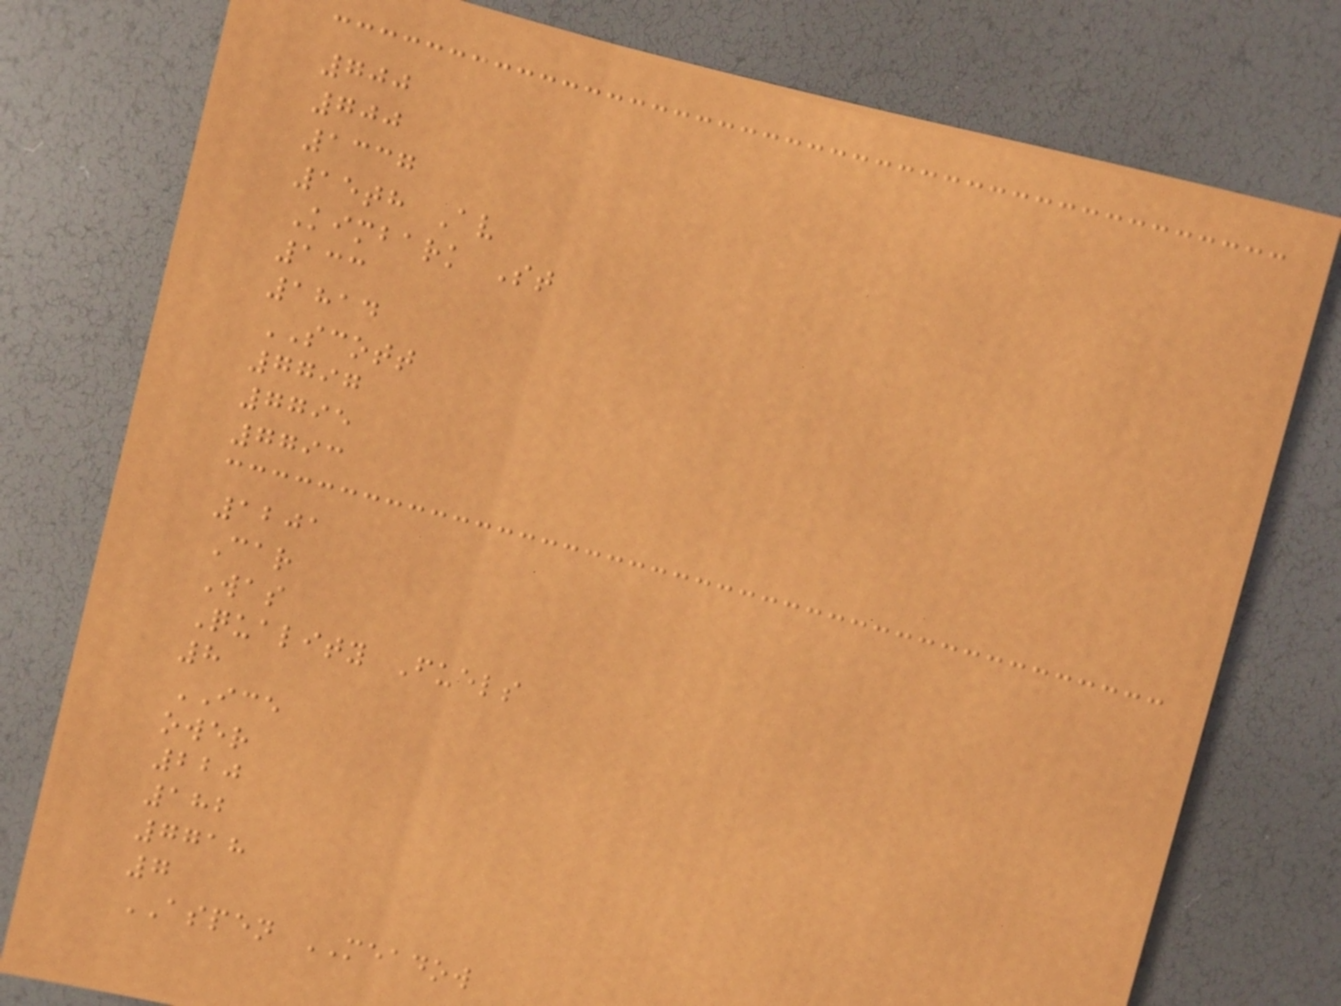700
700
1337
15th Av
Kimbark St
133
1814
SCOTT
7797
7795
7793
1201
Car
Was
Quality Fuels
8
ICE
ower
220
182
7718
7
ASPEN MEADOW
